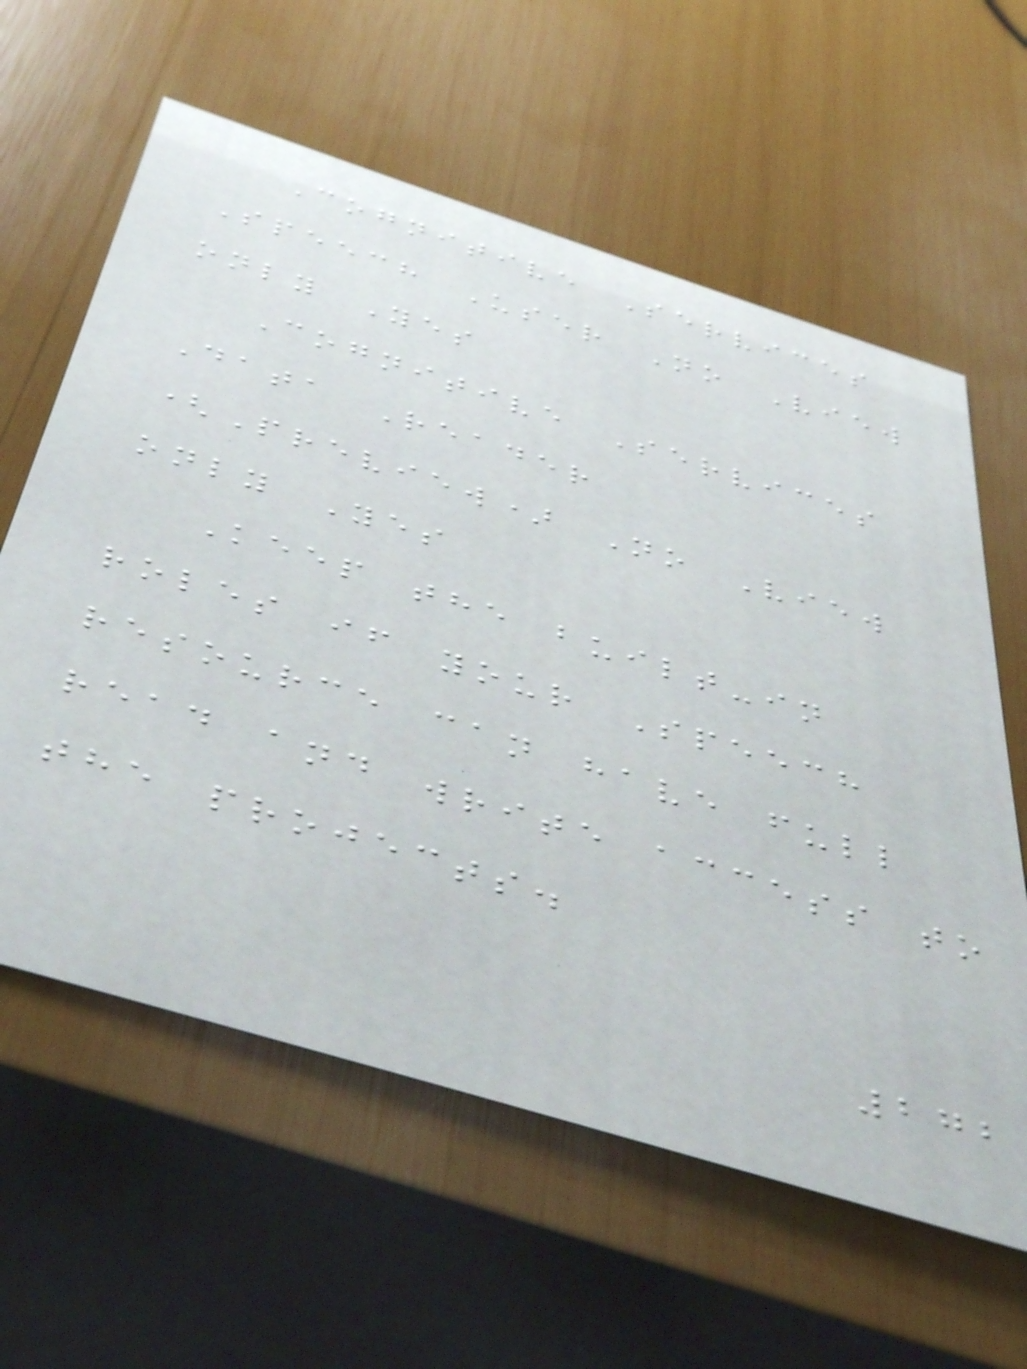Cognitive Services
Speech User No View
only Yes
Cognitive Services
Data Reader
(Preview) No View
only Yes
Keep the built-in
roles if your Speech
resource can have full
read and write access to
the projects.
272
